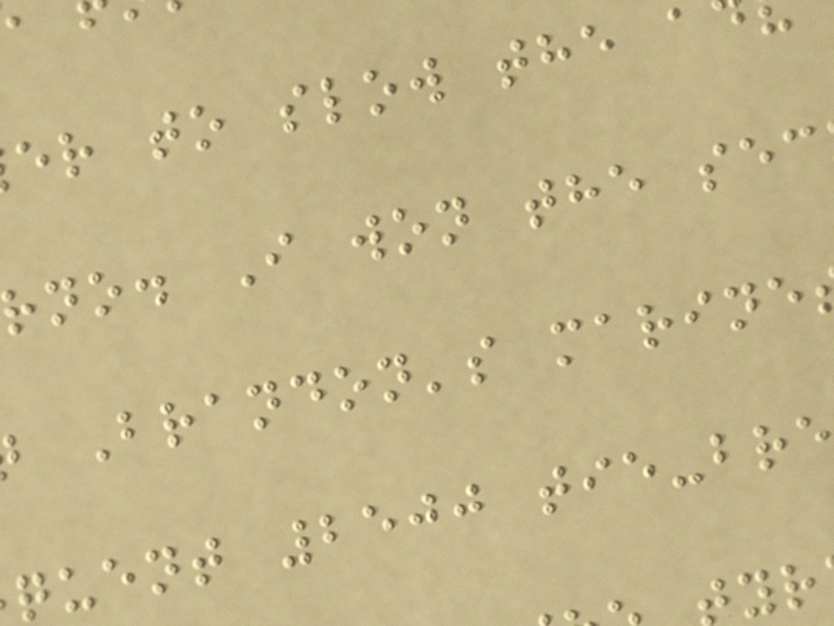er to slow the a
rno. I won the sec
Brandon's marine
quent 2500 tie-bre
